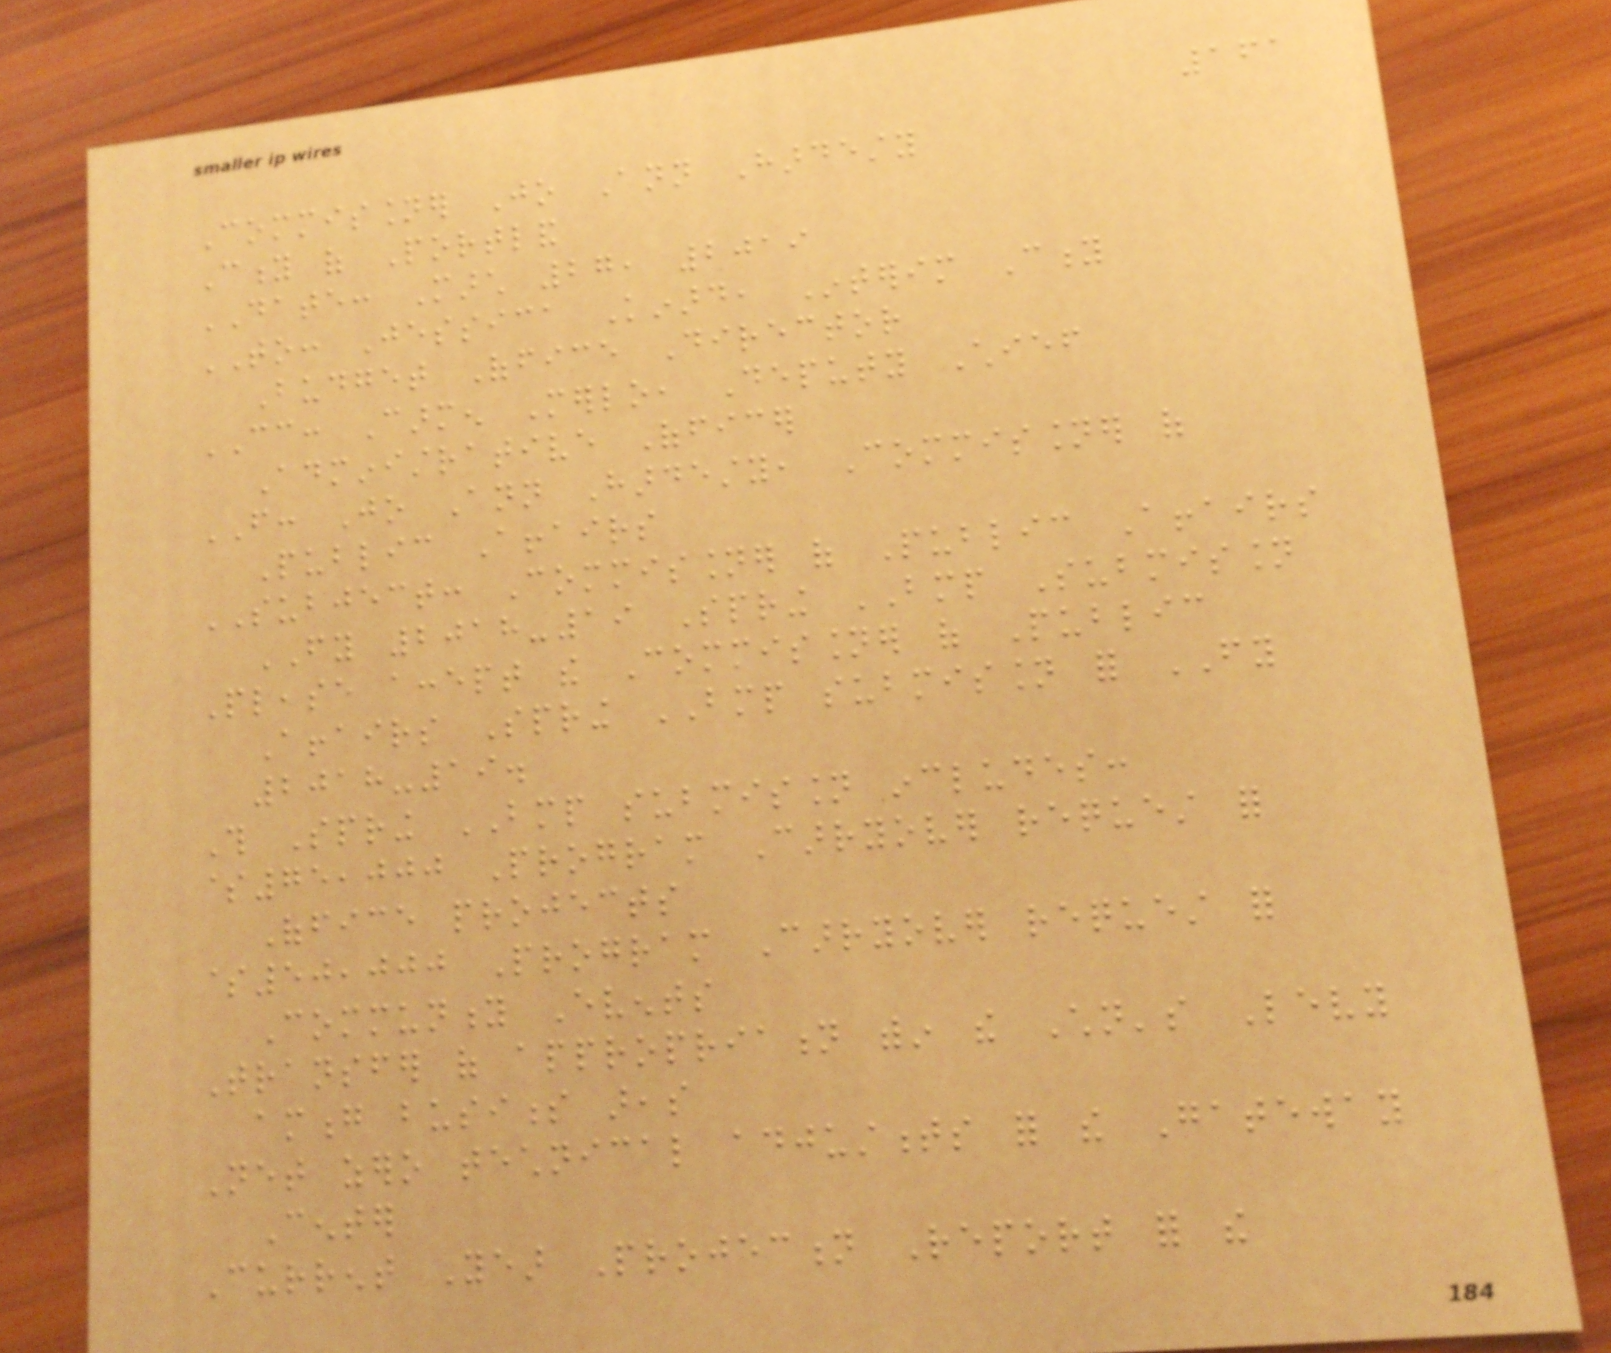161
Commissioner Jo Ann Hardesty
City of Portland
DATE: March 27, 2019
TO: Jessica Kinard, Interim City
Budget Office Director
CC: Carmen Merlo, Deputy Chief
Administrative Officer
FROM: Jo Ann Hardesty, Commissioner of
Public Affairs
SUBJECT: Commissioner of Public Affairs
FY 2018-19 Spring BMP Submission
Please accept the Commissioner of Public
Affairs Spring BMP submission for FY
2018-19.
This Spring BMP submission includes:
$75,000 Program Carryover request for
Office projects
$50,000 Program Carryover request for
Community Events
Transfer of appropriation within the Children's Levy
among business areas
Net zero technical adjustments for the Gateway
Center
Current Year Projection Report for the
